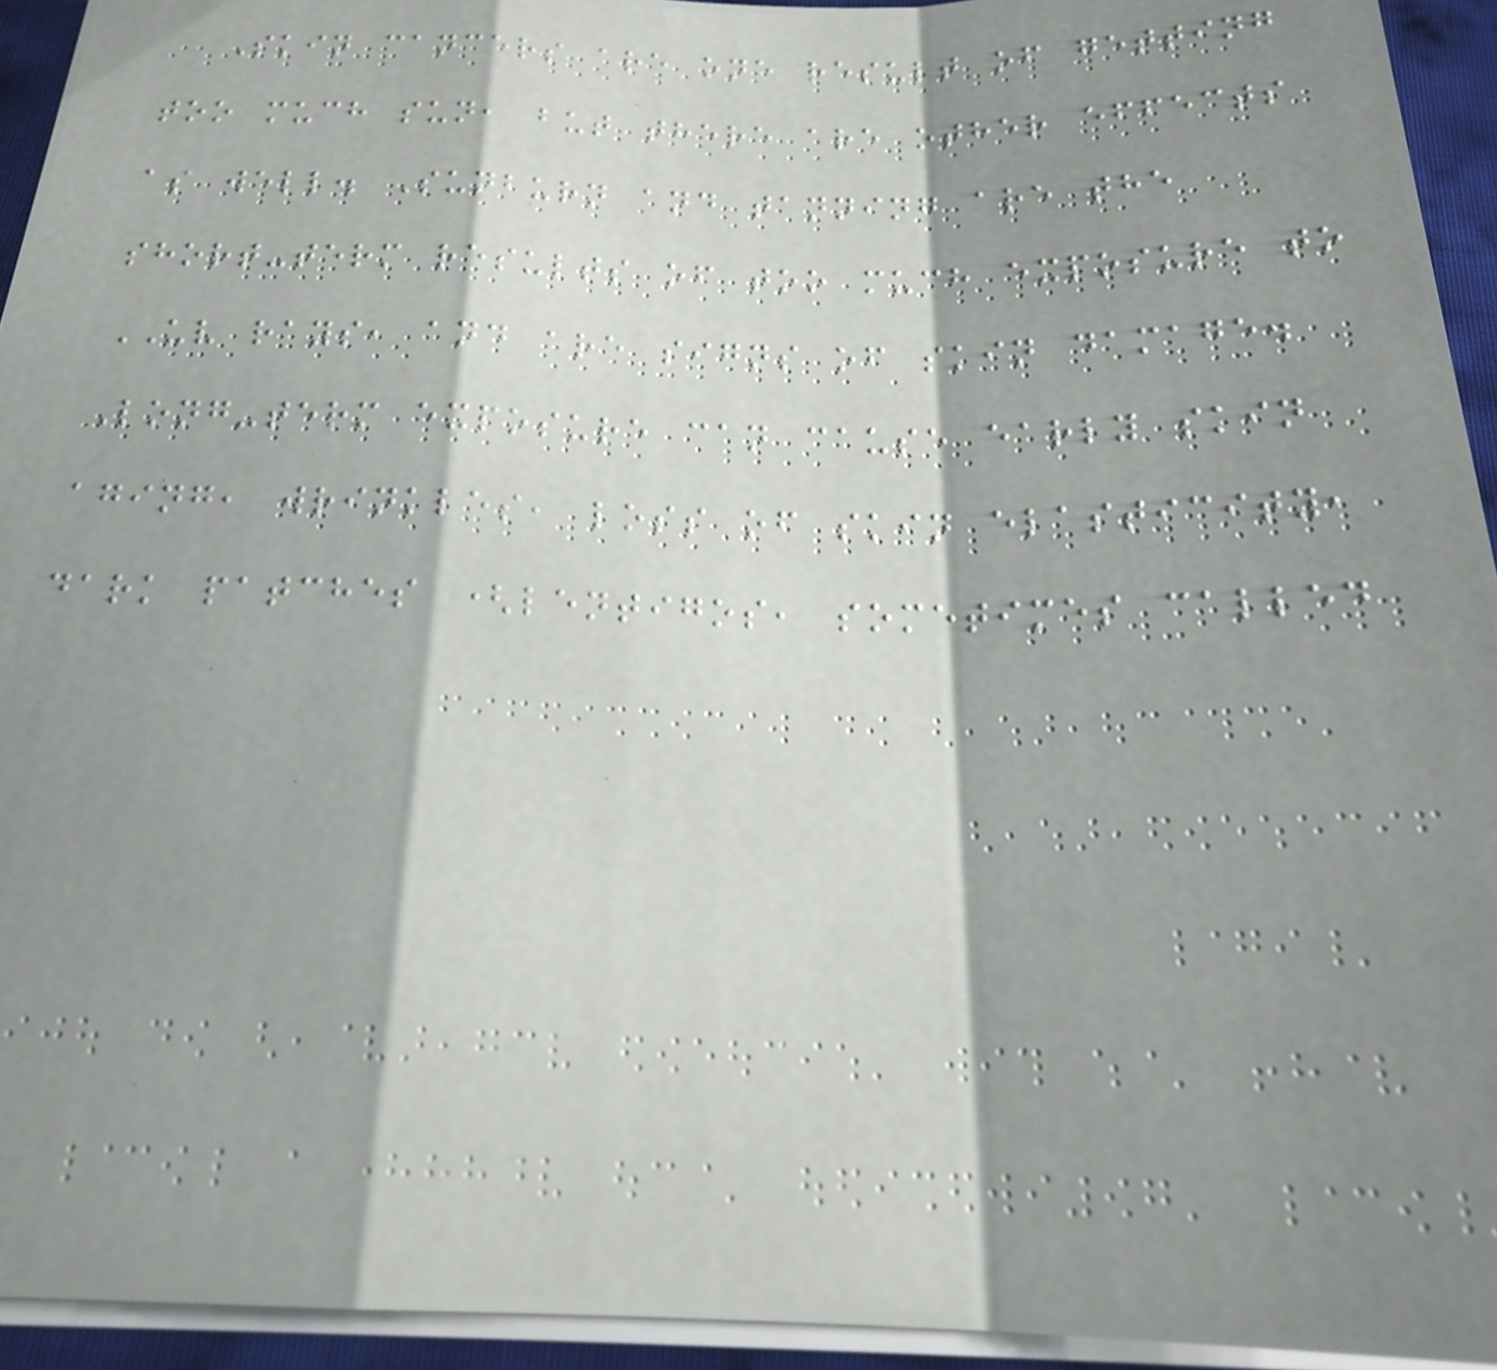Skin cancers are one result of getting
too much sun, but there are other effects
as well. Sunburn and tanning are the
short-term results of too much exposure to
UV rays, and are signs of skin damage.
Long-term exposure can cause early skin
aging, wrinkles, loss of skin elasticity,
dark patches (lentigos, sometimes called
